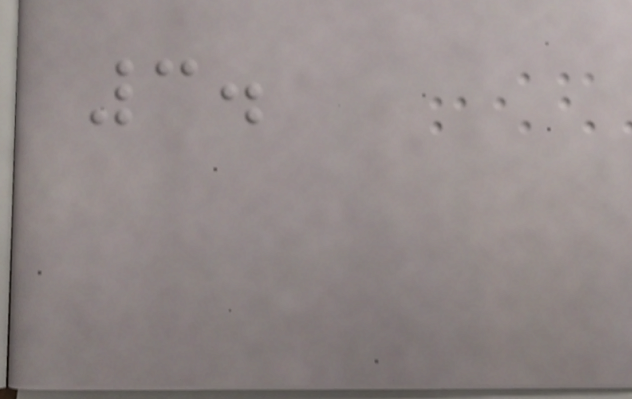3.
